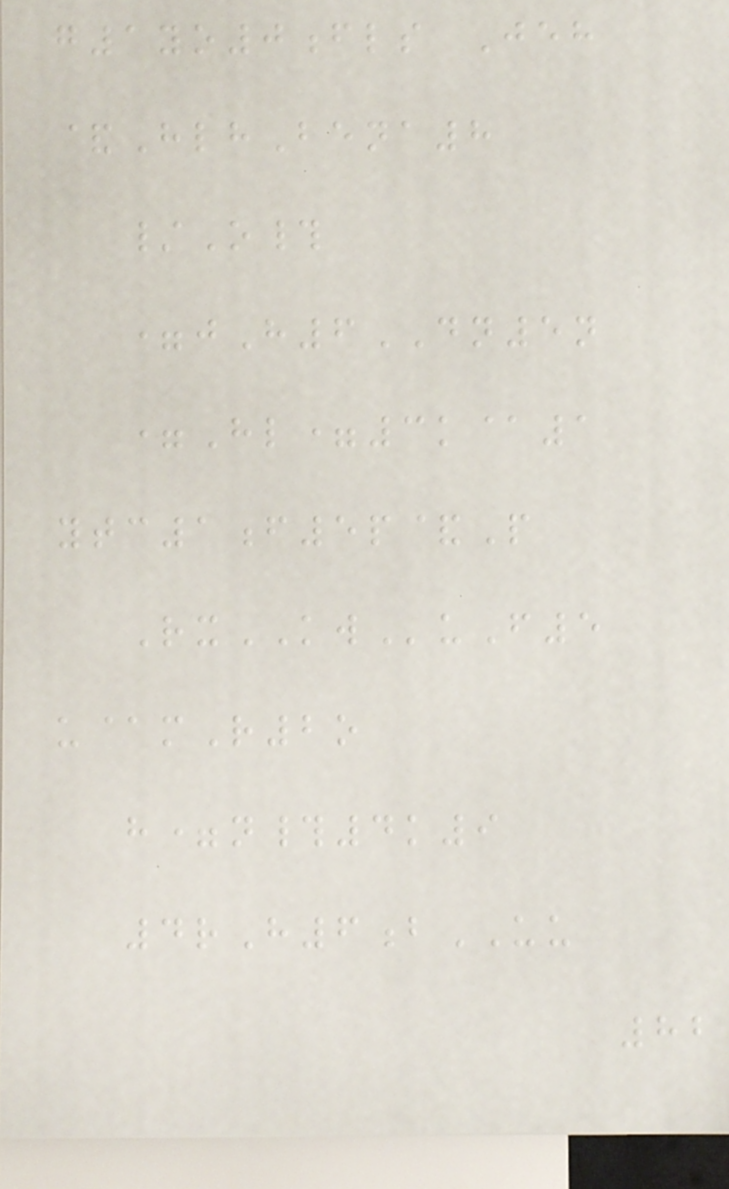g1yo0fls Jeh
&HlhBena8
/O#
=jH6DN5n
=Hl=3k@1
ytc1f5p&P
RxKWuF5
u@mR2o
h=n#4k9
4rH6bUU
82
